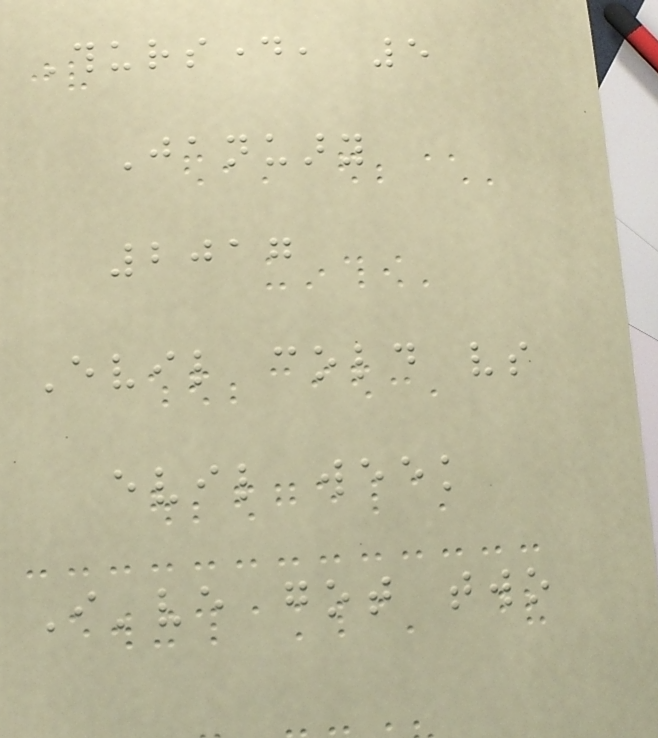Thursday, 5
January
2017
Evil cold vs
evil week
I've got two
